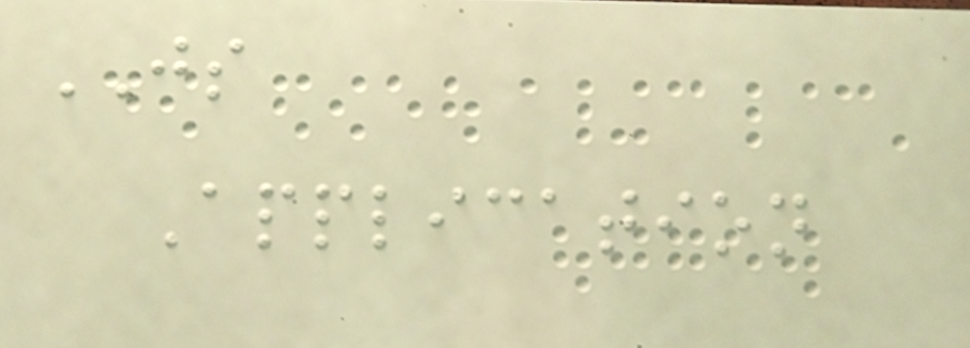JS
Application
